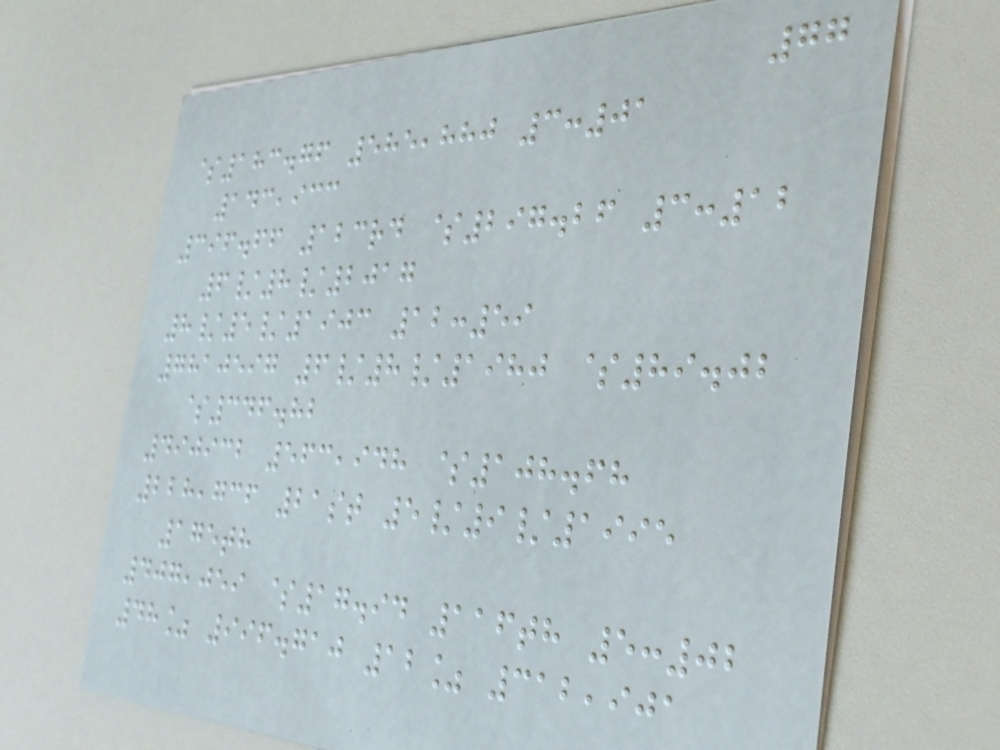77
$183.76 585,880 3:01
143,933
396.66 123rd $297.26 3:12
6/8/2017
8/5/1903 12:59
7810597 6/8/1980 $89.02
$346.82
490932 563,948 $108.68
228,736 21st 5/9/1995
175th
407,059 $17.94 116th 5:02
48% 996.710 12% 312,901
